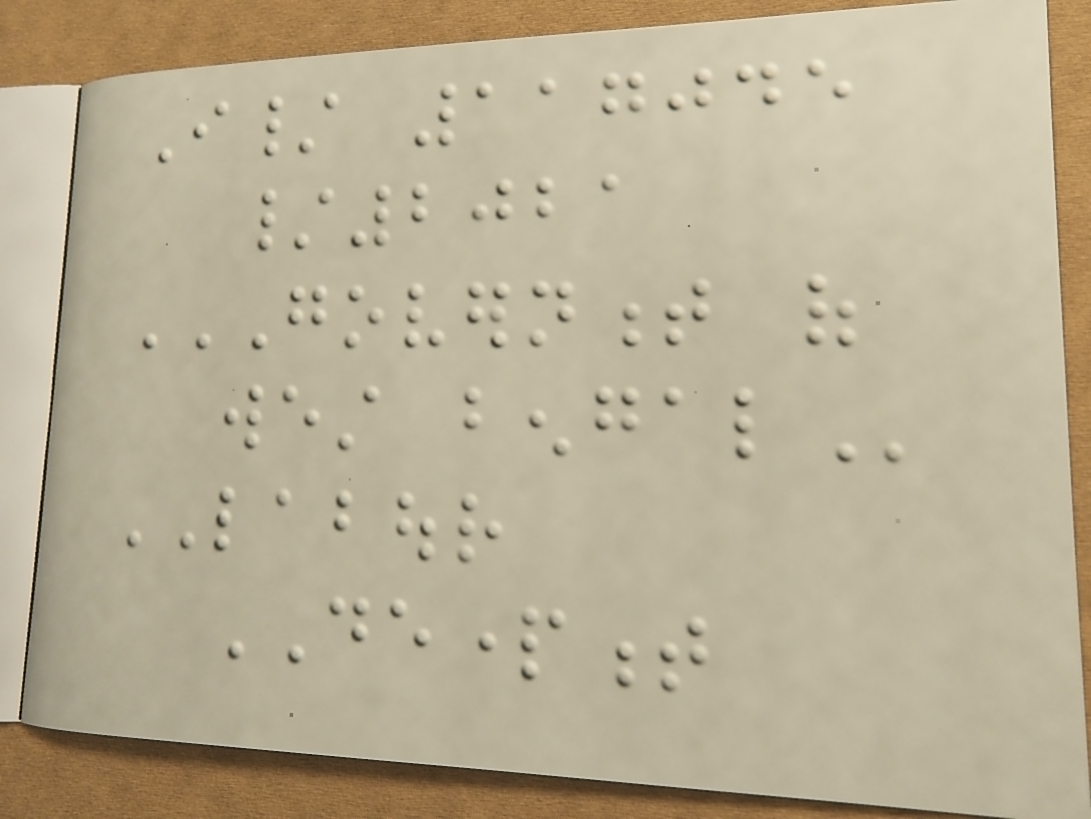I/ 117045
/2021
GOVERNMENT OF
WEST BENGAL
LABOUR
DEPARTMENT
